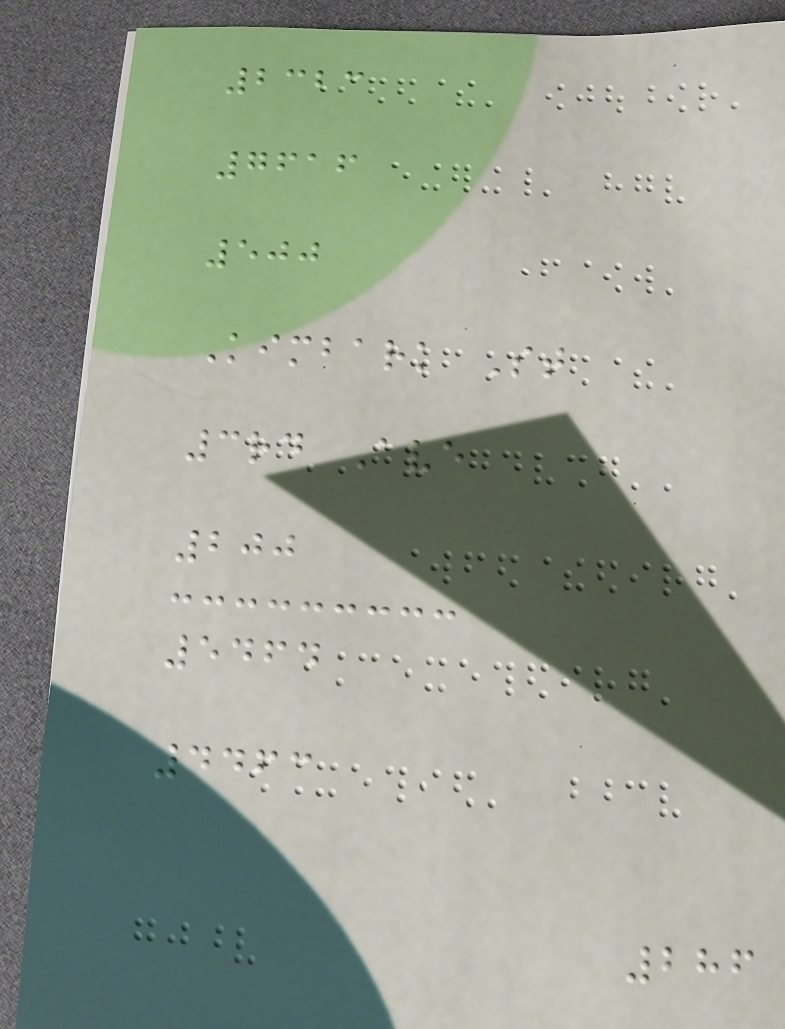2323
7616
500
Kimbark St
3rd Ave
200
5464
4463
286
